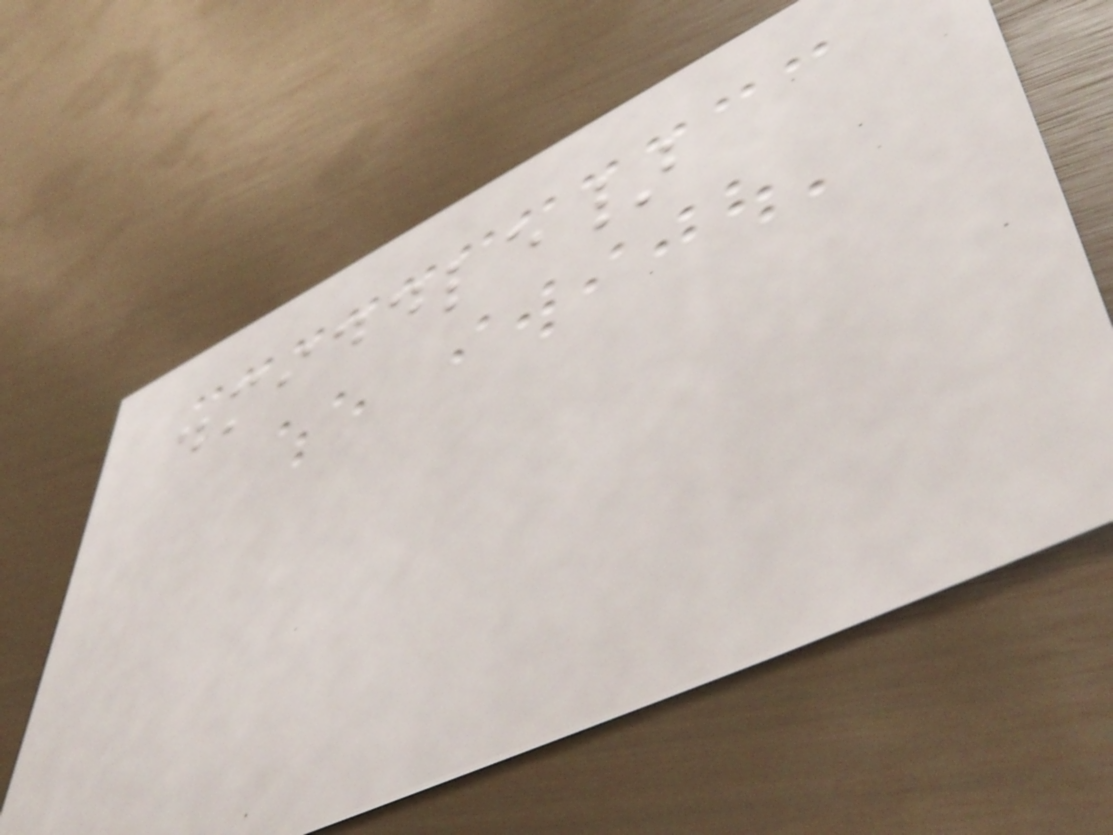.middle}
